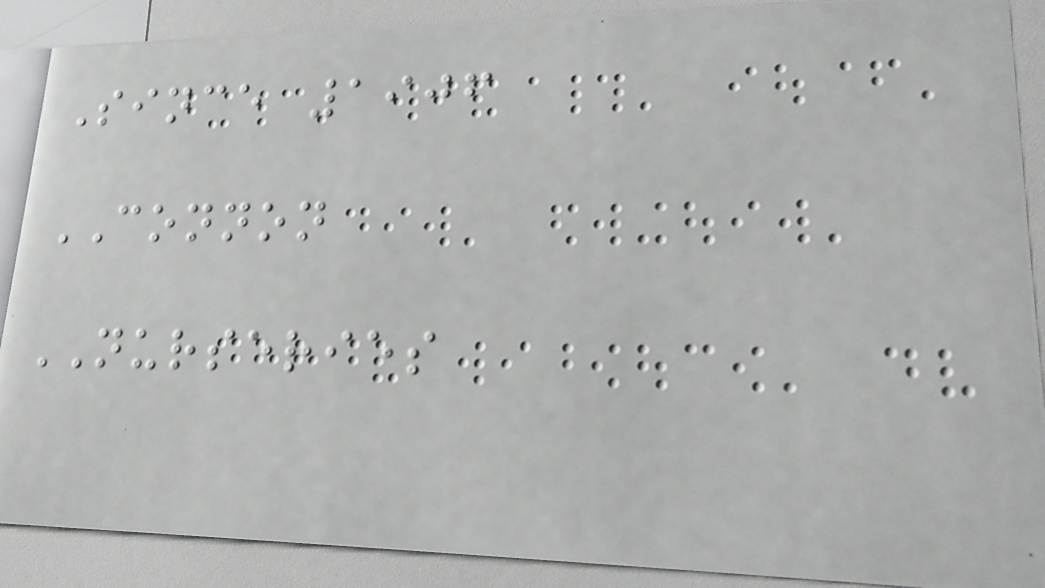Since 1906
CONNON
NURSERIES
